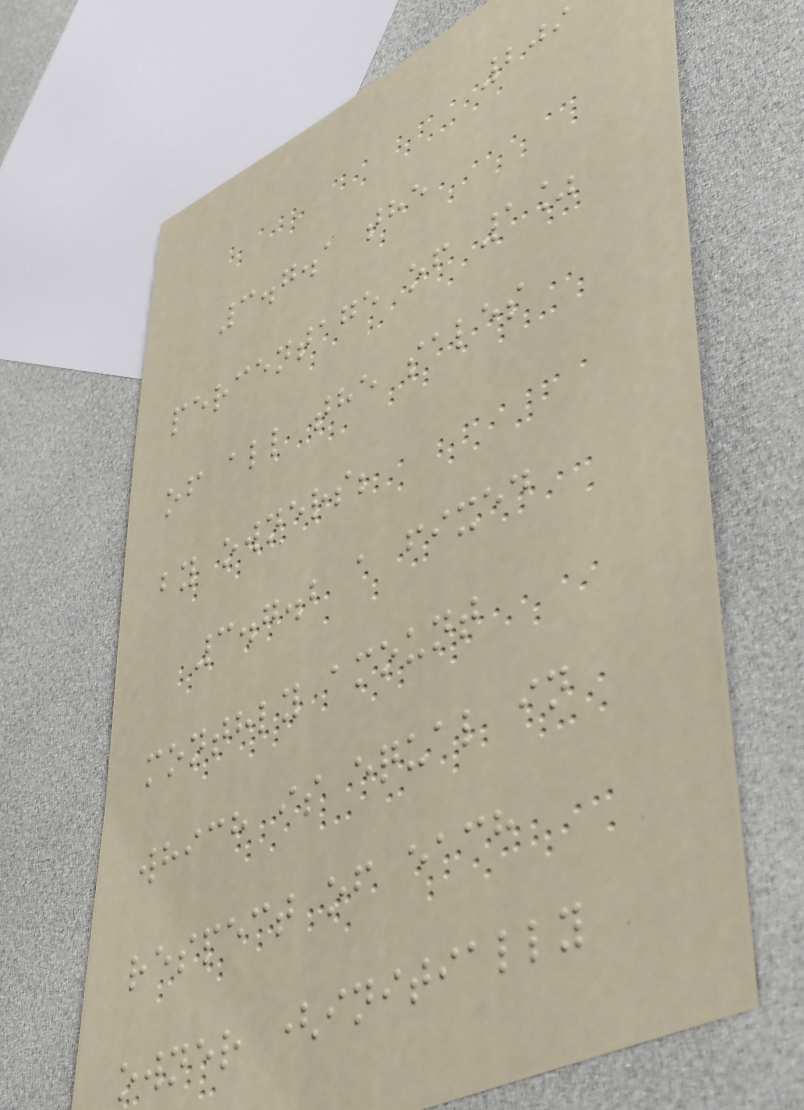209
3.7.1 the
percentage of 1%
of all the sales
by owners;
3.7.2 a fixed
monthly amount
which is equal in
respect of each
owner (initially
